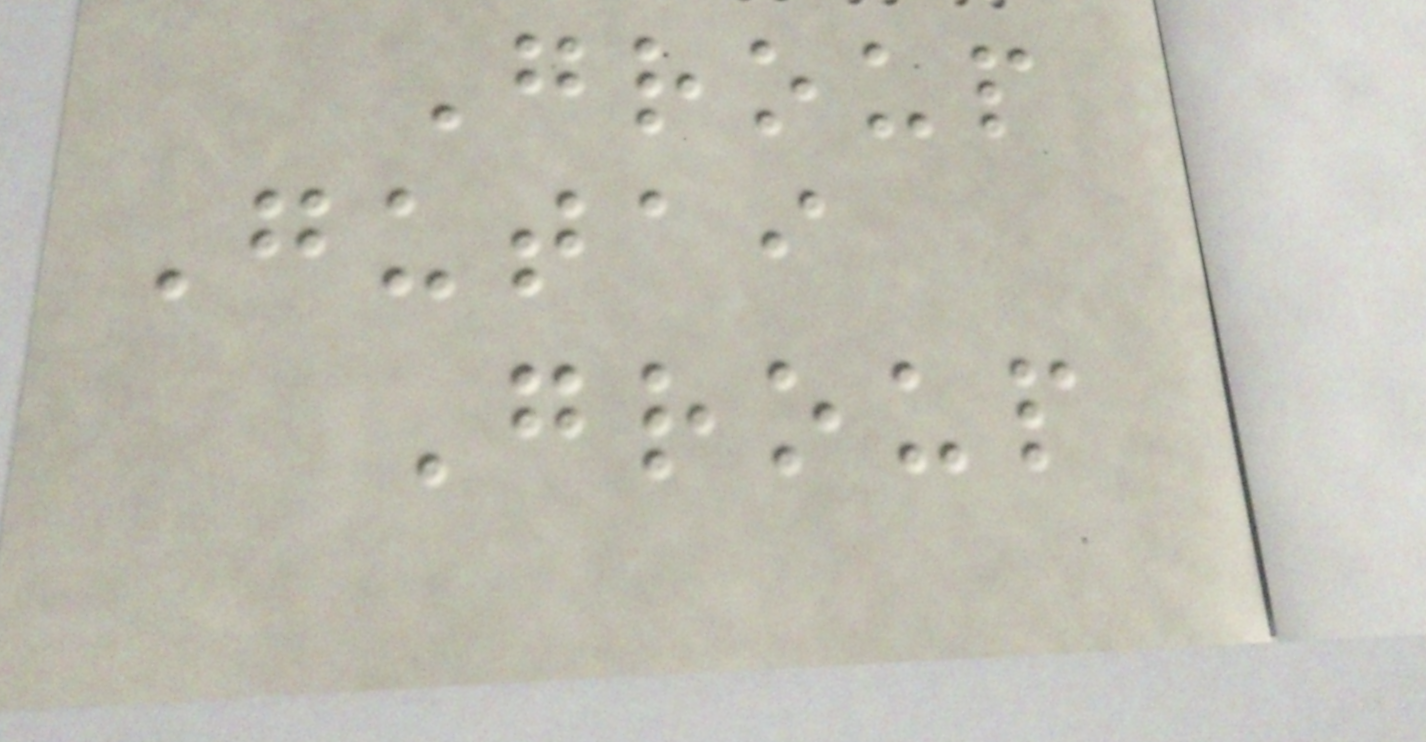Group
Gutai
Group
